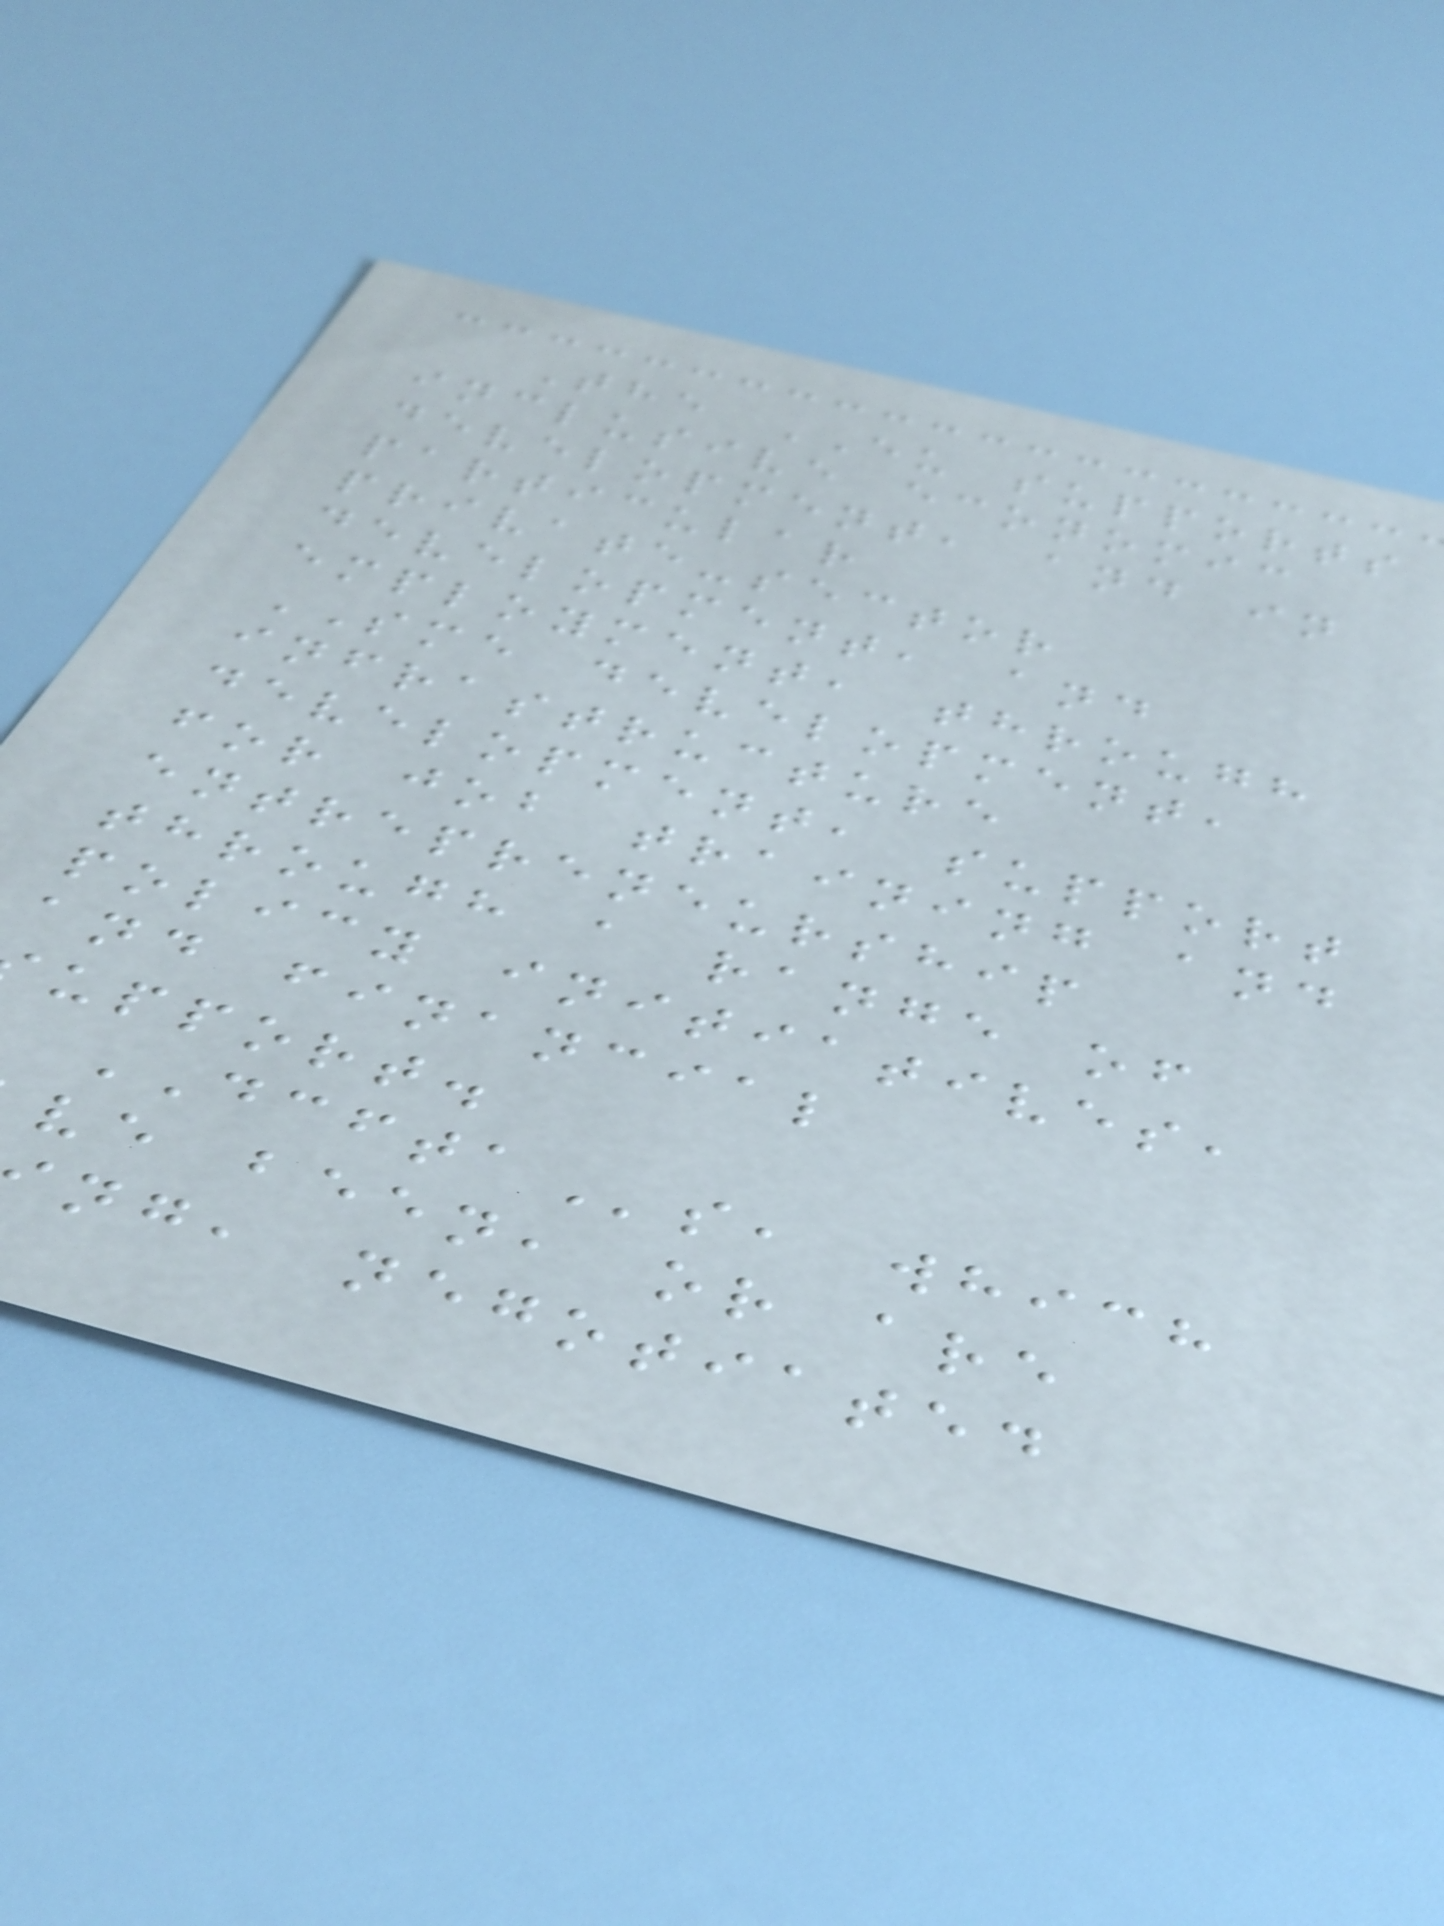The EU supports
inclusive economic
development, and in
particular
private-sector
development, and
employment, through
SME development,
infrastructure
development, support
for job training and
entrepreneurship
through a range of
policy initiatives,
and financial
upport.
DCFTAs, which
ve been, or are
ng, negotiated
